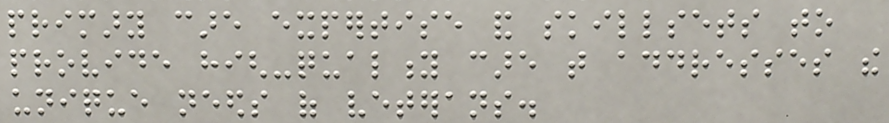primary care expertise and skillsets to
provide high-quality care that addresses the
unique needs of veterans.
